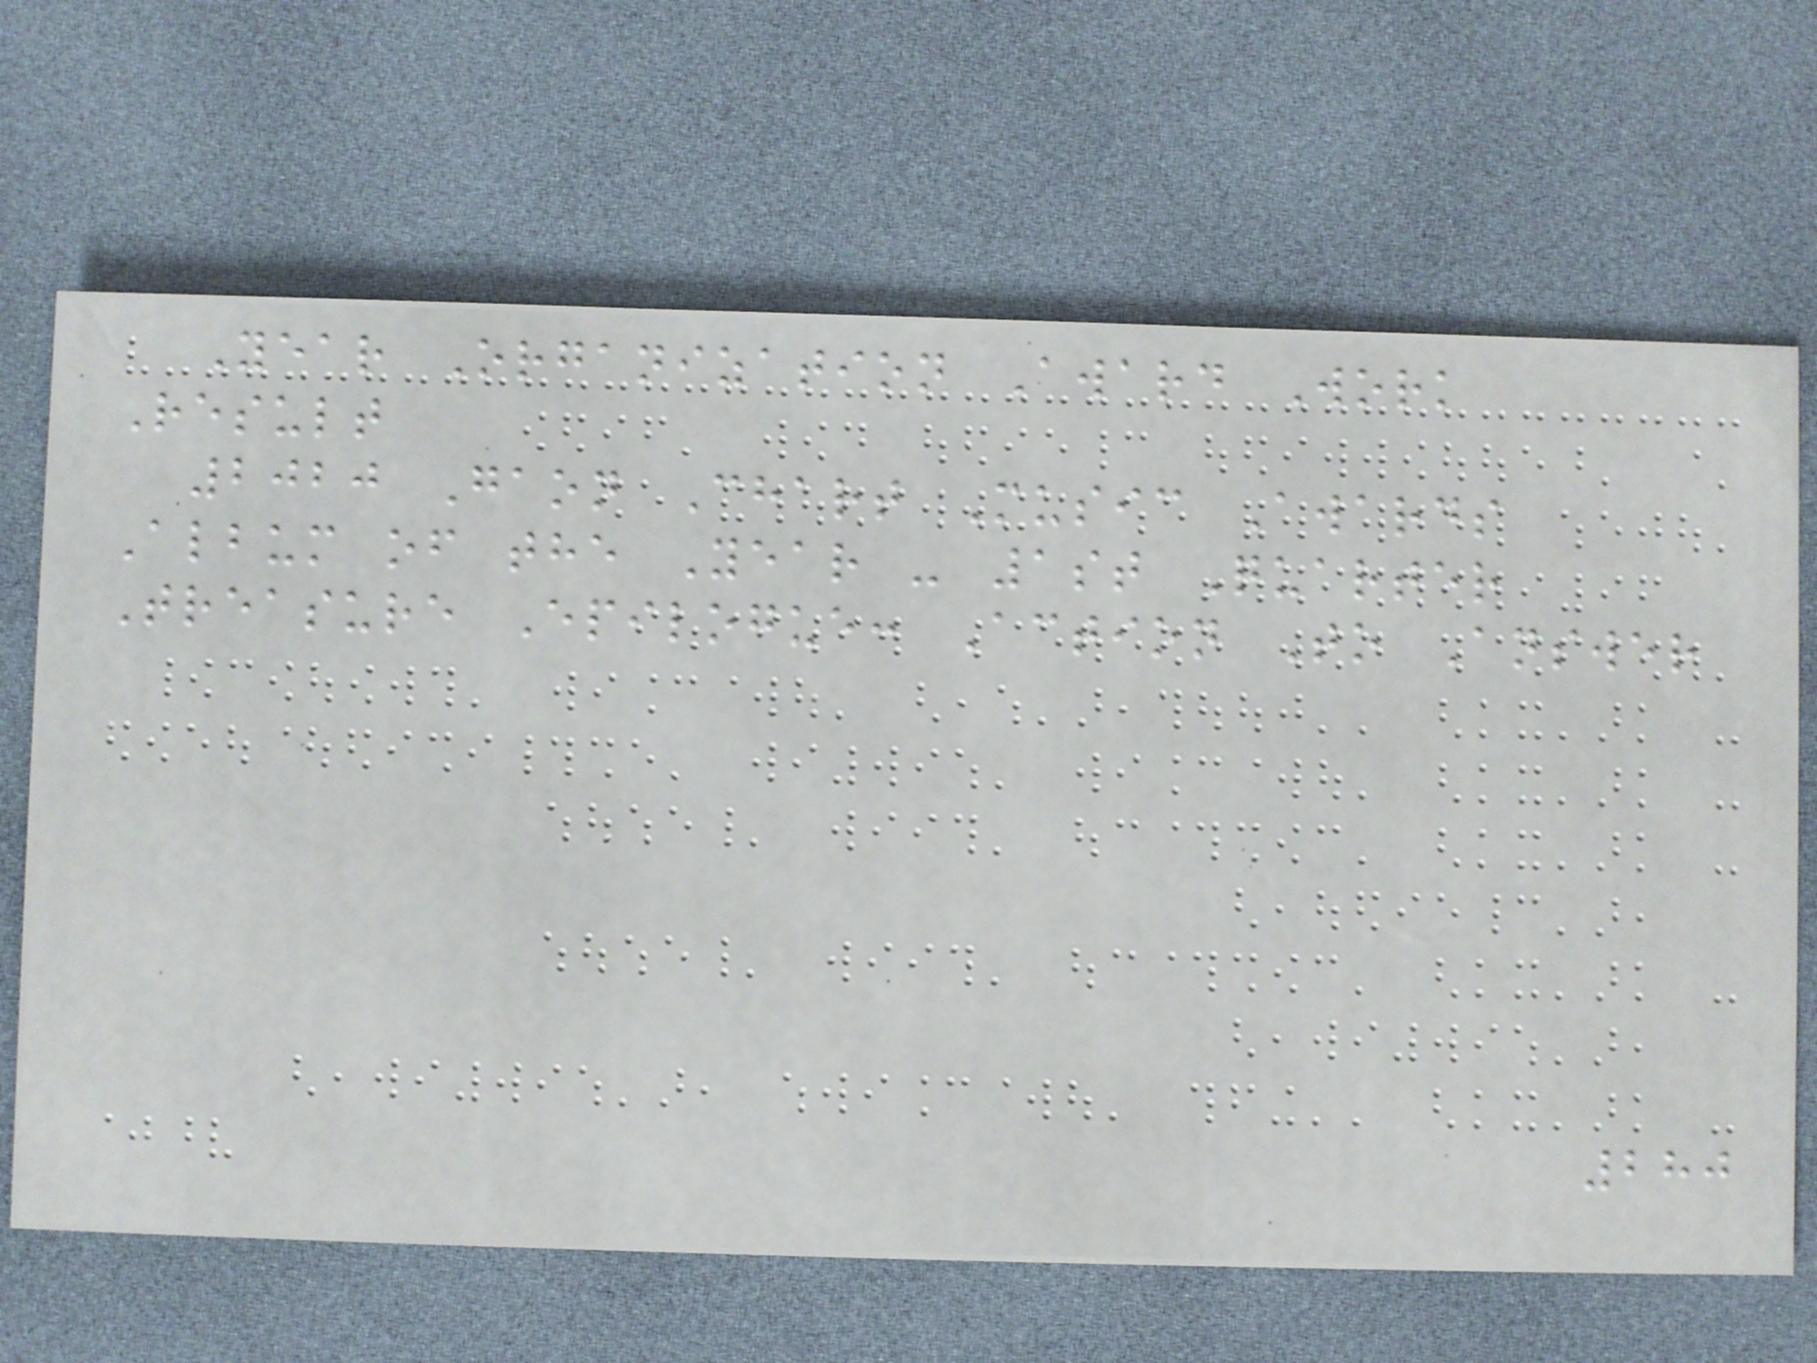Year Organization Award Work
Result
2020 Gaon Chart Music Awards
Album of the Year - 1st Quarter
Treasure Epilogue: Action To Answer
280
